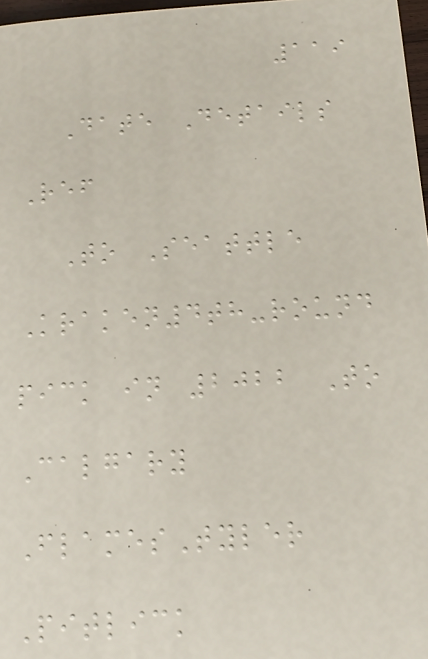119
Date Details
Ref
To Seattle
Kraken4th-round
pick in 2022 To
Calgary
FlamesTyler
Pitlick
